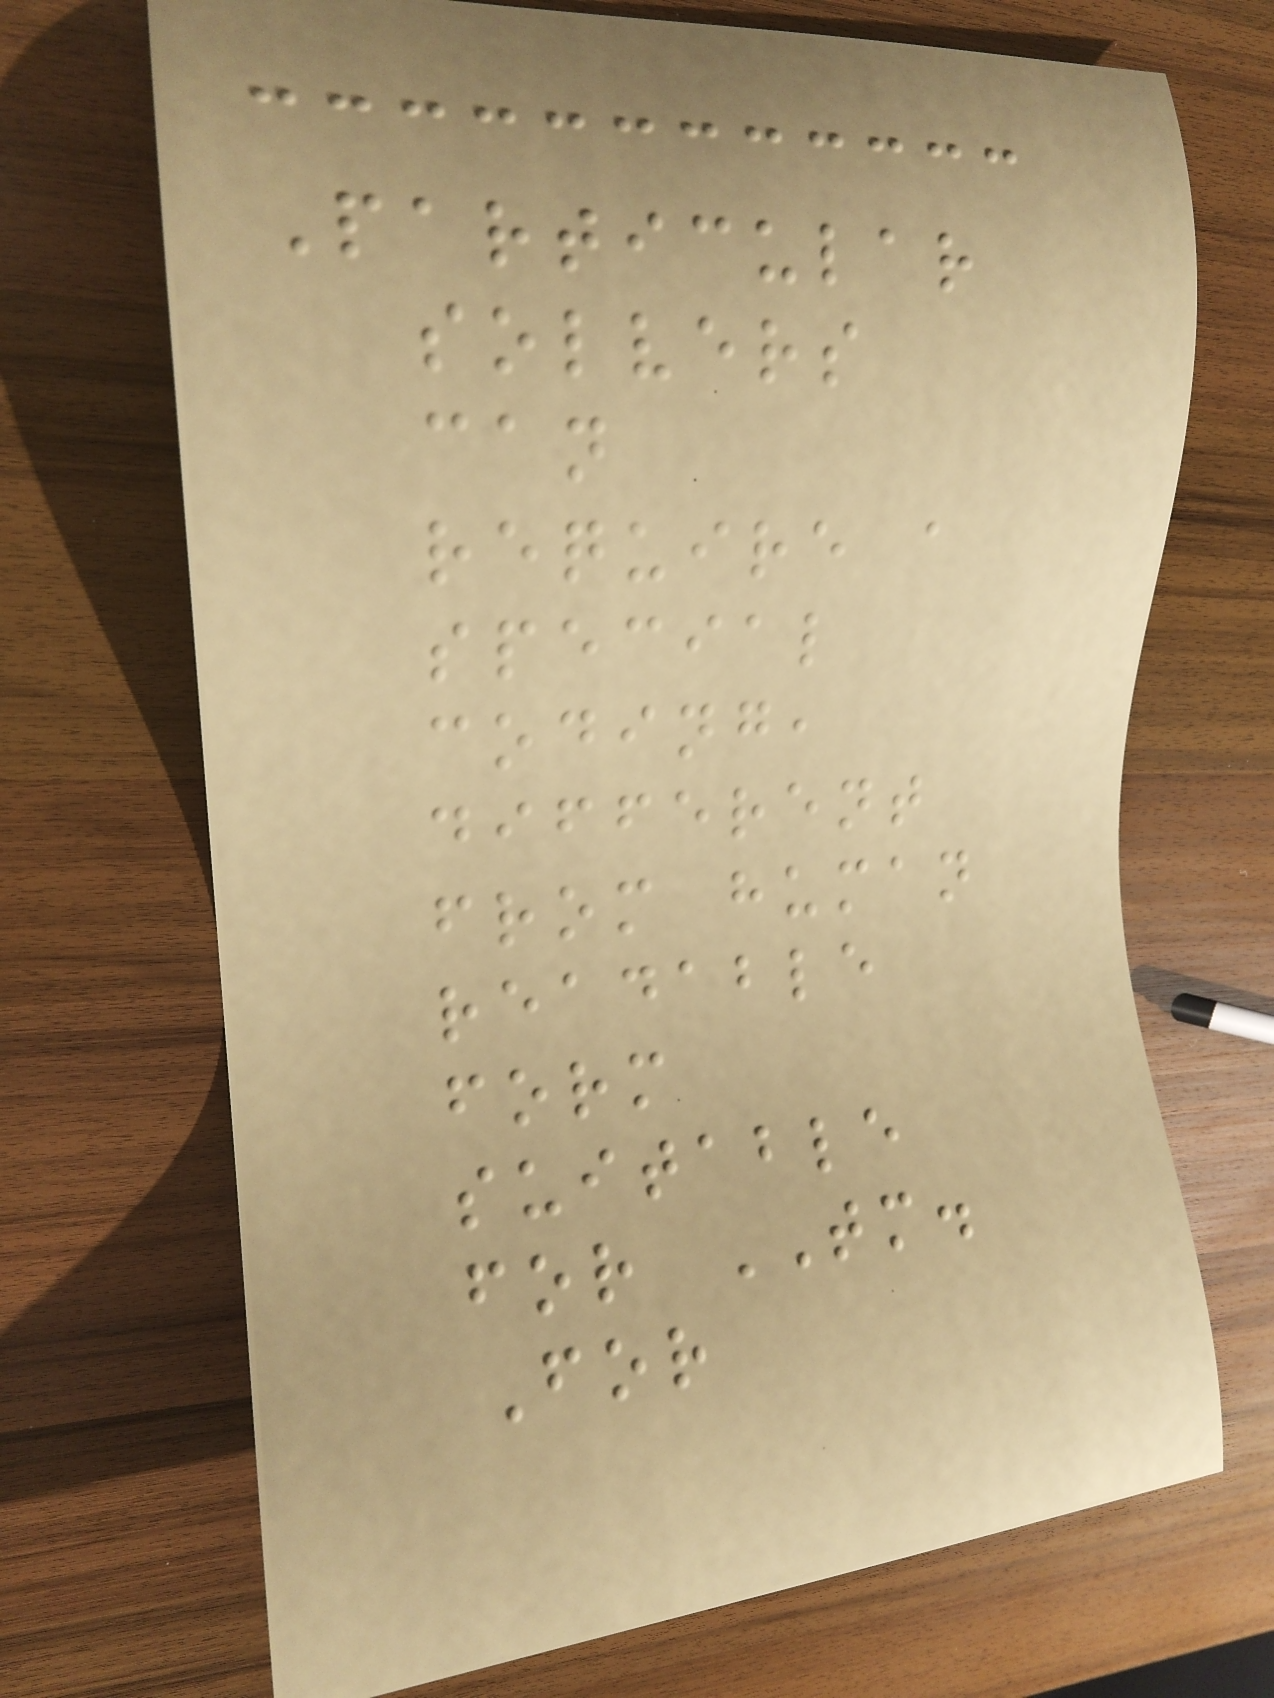Particular
solvers
can
require a
special
coding,
different
from human
readable
form
suitable
for TM.
For
